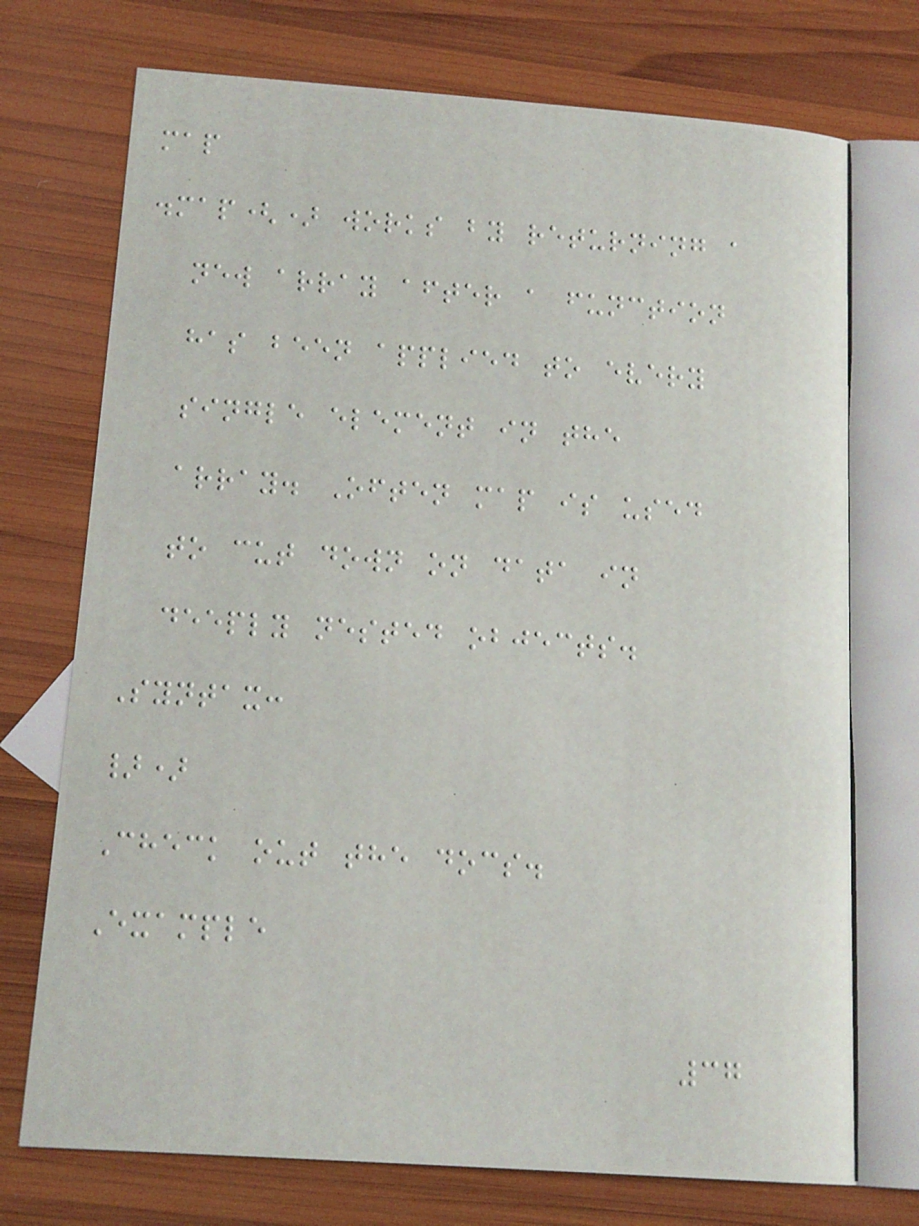map
.map() works by returning a
new array after a function
has been applied to every
single element in the
array. Often map is used
to cut down on data in
deeply nested objects.
Syntax:
})
Check out the docs.
Example
37
